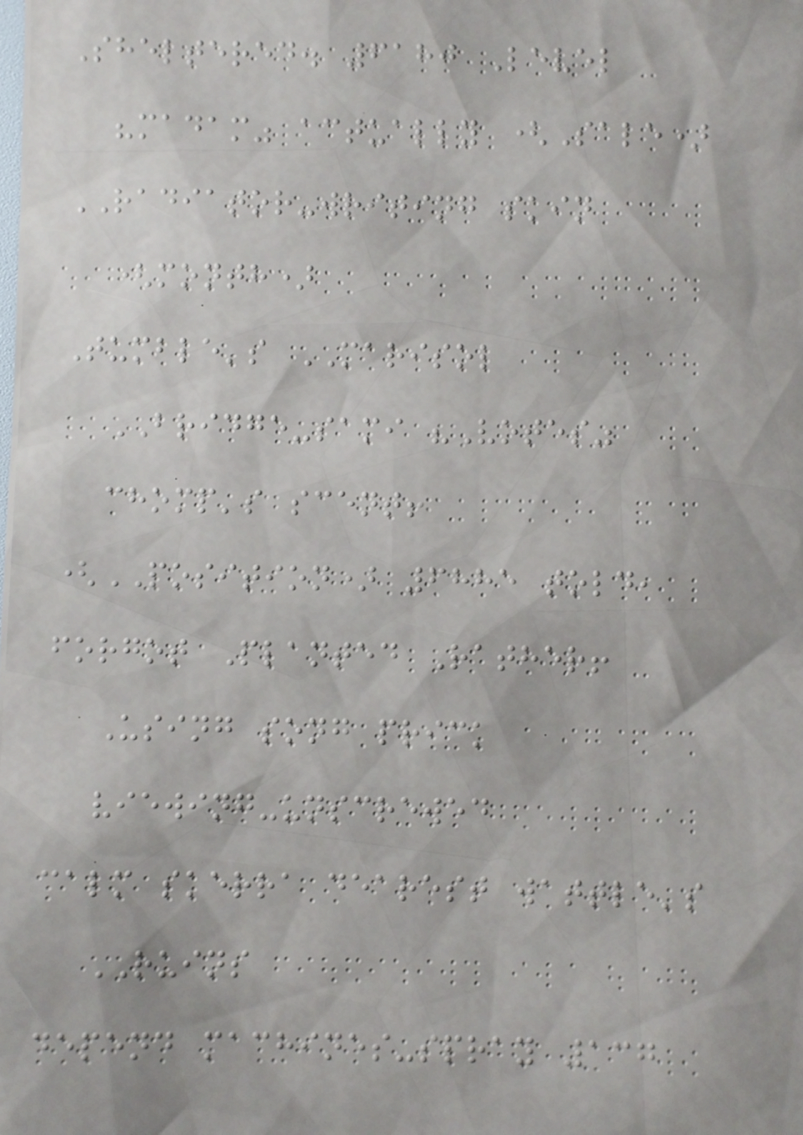Sheltered. 6180 Level
"madam" actually (Sale)
RADIATOR-writing skin
(month)
Tumble's MARISOL
BRIDGE-sami "Votes"
chomp's scent!
(POSITION) 6885 told,
forgot Planted Rather!
Using song prick
viewing-unscrewed
calm skerra dearest wattle's
RUINS
depend machines-spray 137
